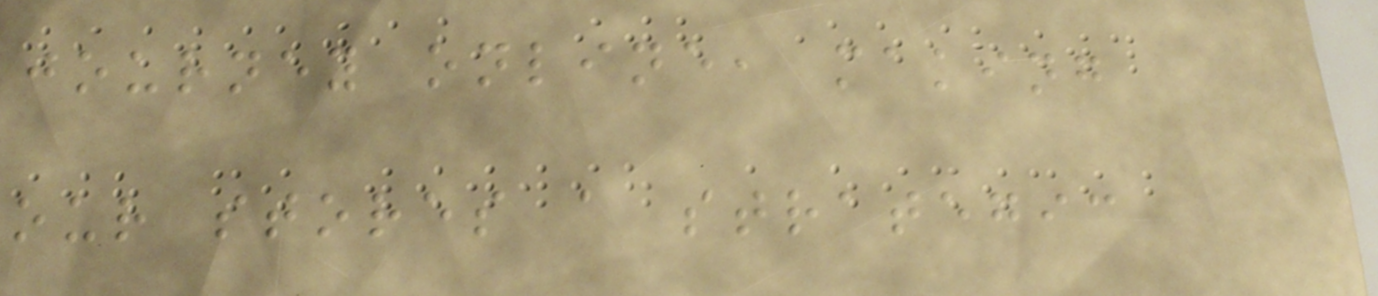journey online, making
our stores a strategic
